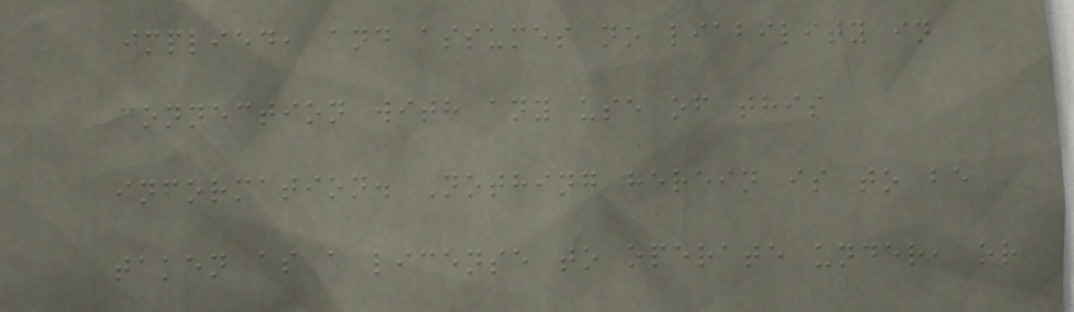implied, and assumes no liability in
connection with any use of this
information. Nothing herein is to be
taken as a license to operate under, or
